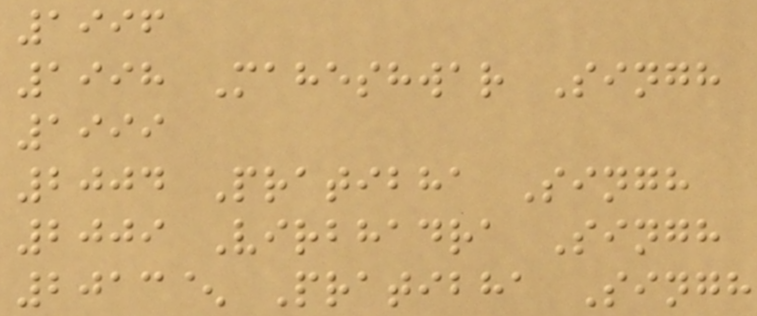1996
1998 Maheshwar Singh
1999
2004 Pratibha Singh
2009 Virbhadra Singh
2013^ Pratibha Singh
